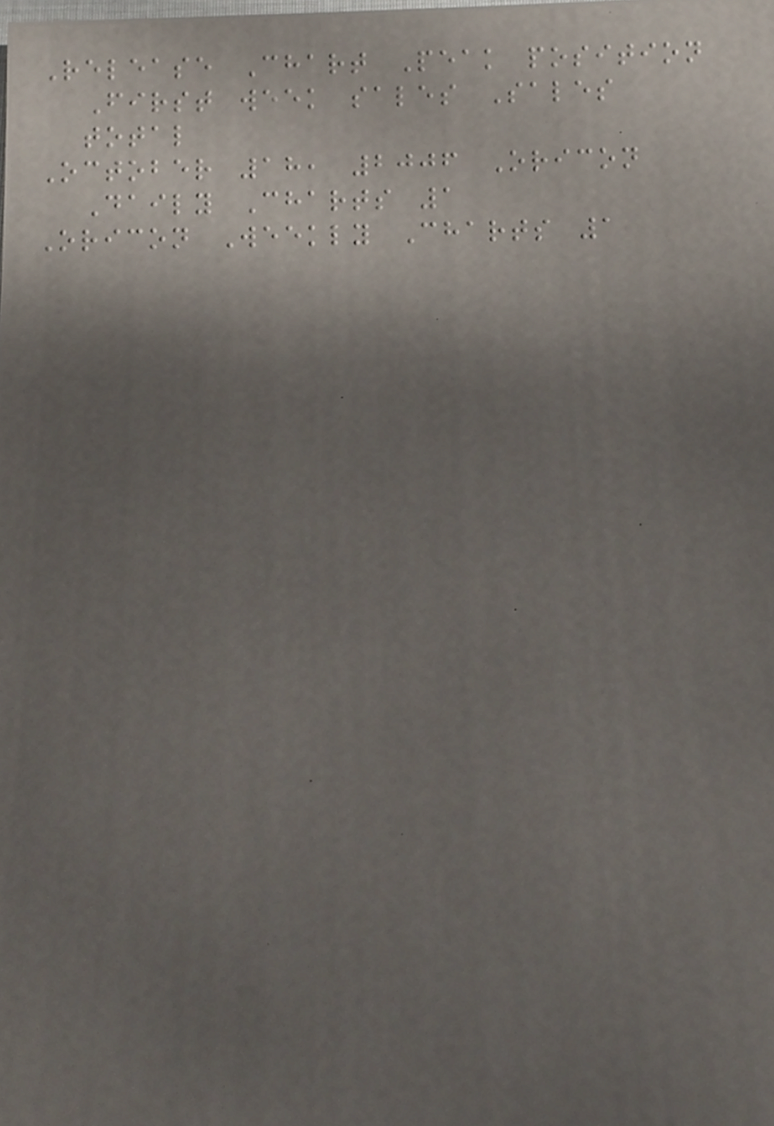Release Chart Peak position
First week sales Sales
total
October 18, 2006 Oricon
Daily Charts 1
Oricon Weekly Charts 1
